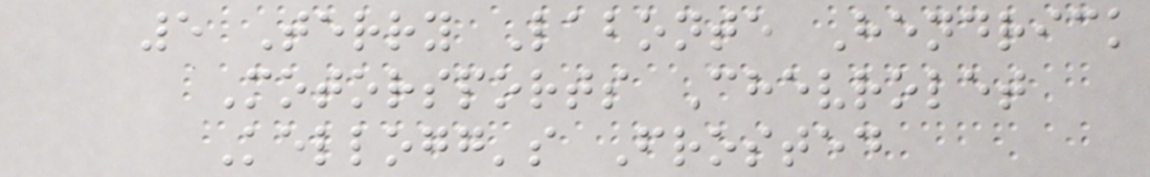5 Terry Labonte Hendrick
Motorsports Chevrolet
Kellogg's Frosted
